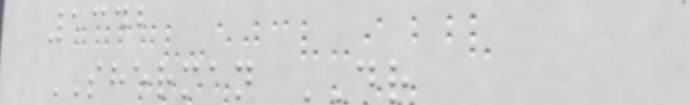1342
SHERMAN DR
